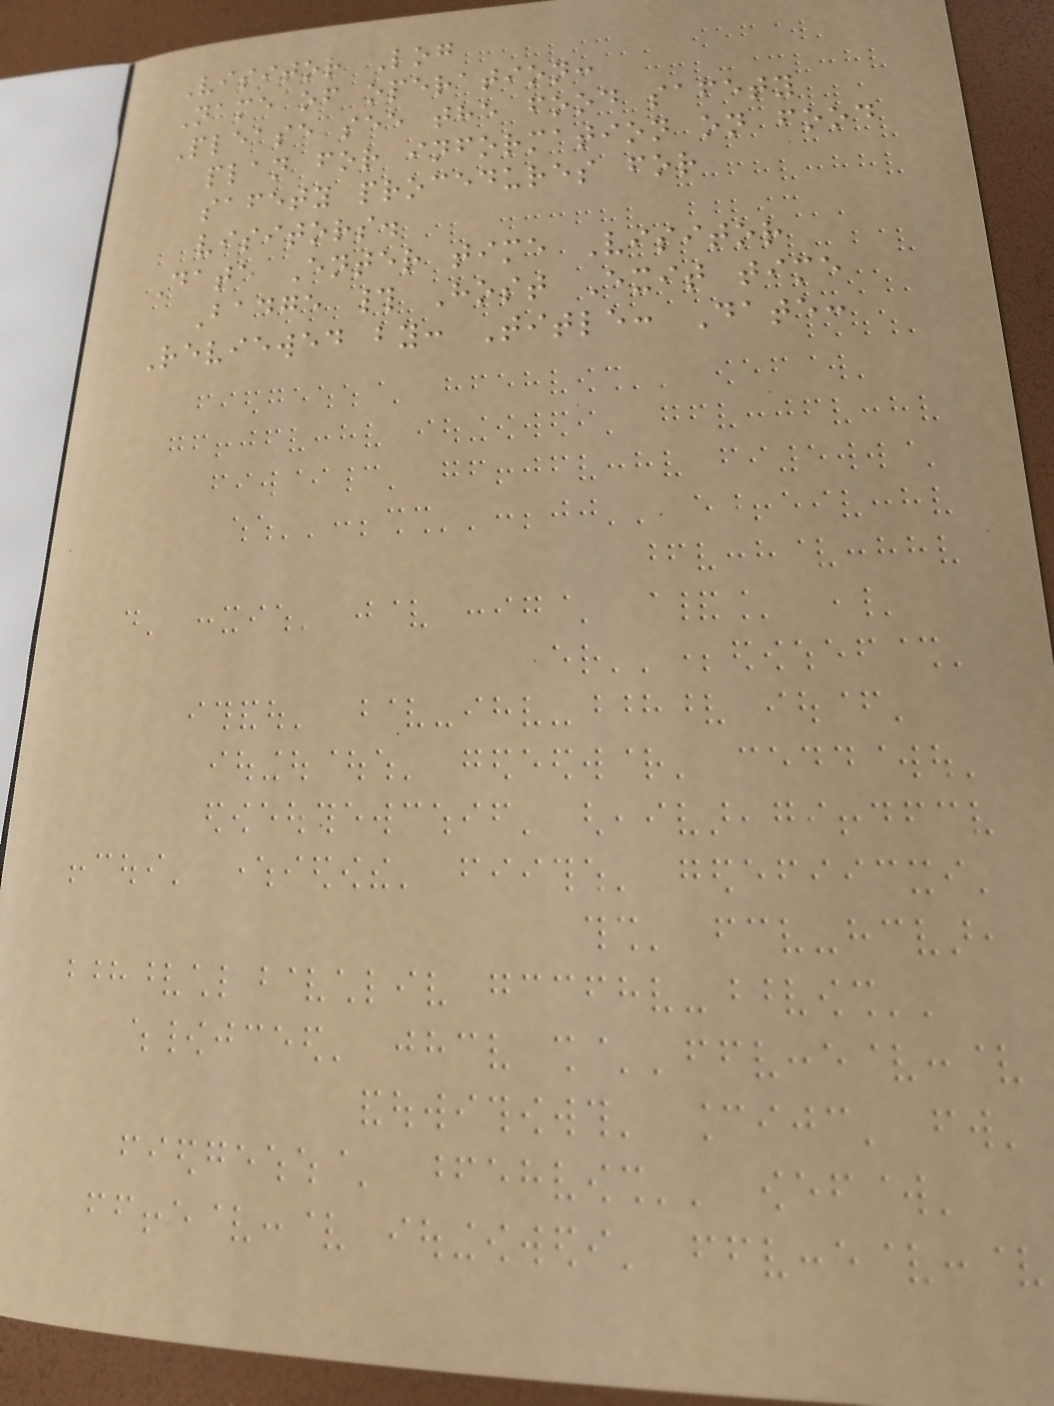Visitor Log
Name of operation:
Please see the food safety
plan for information on food
safety procedures for
visitors.
Date Enter time Visitor
Badge # Host Exit time
Reviewed by: Title: Date:
